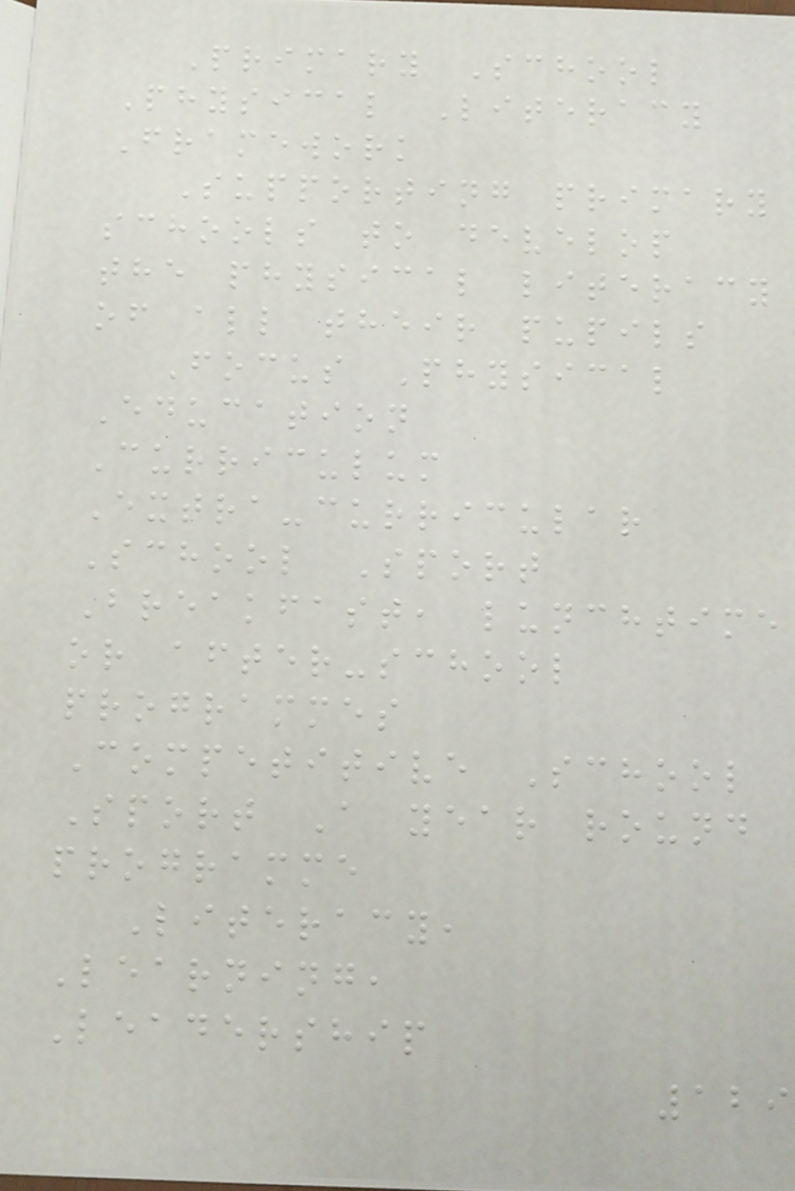Primary School
Physical Literacy
Framework
Supporting primary
schools to develop
the physical literacy
of all their pupils
Focus Physical
Education
Curriculum
Extra-curricular
School Sport
Breakfast, lunchtime
or after-school
programmes
Competitive School
Sport A year round
programme
Literacy,
Learning,
Leadership
129
